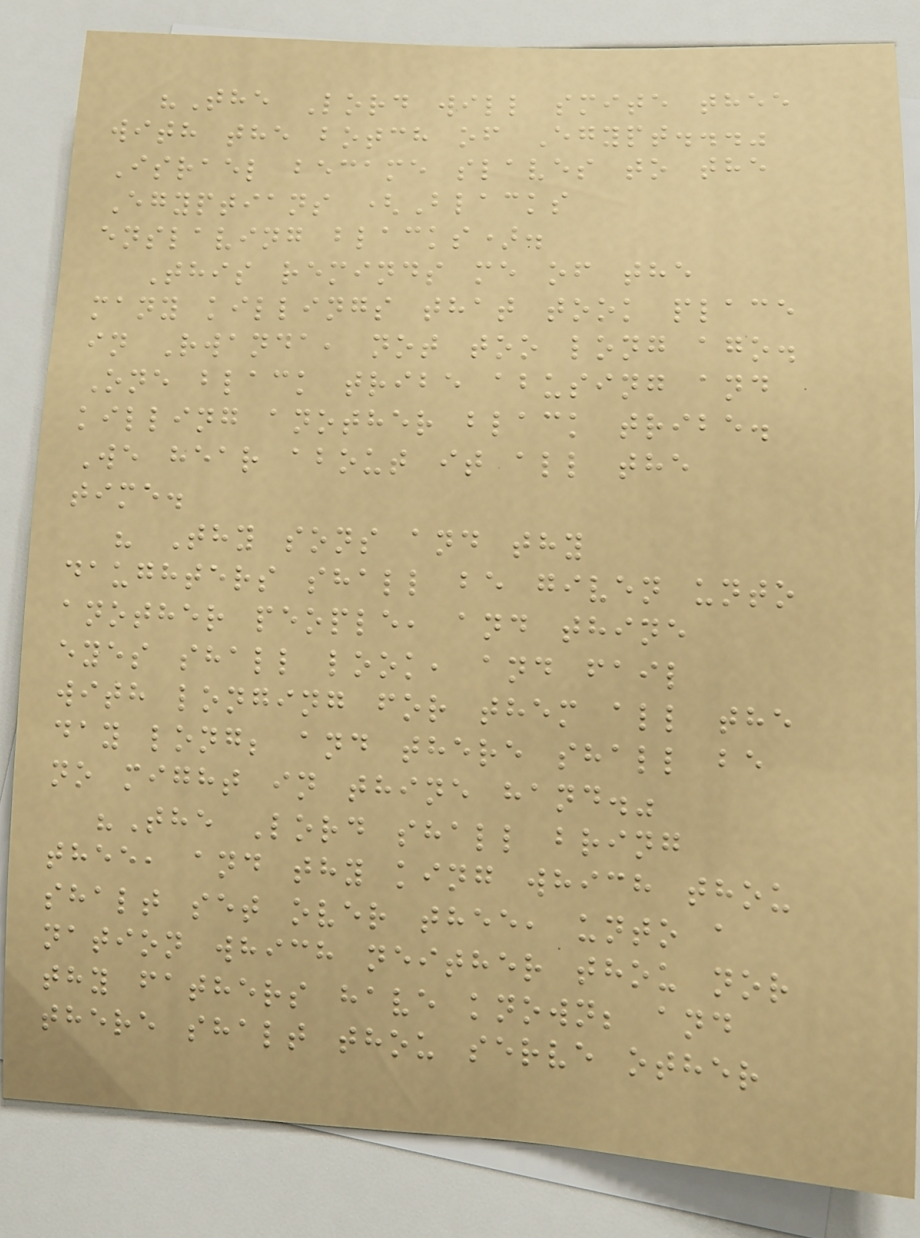"The Lord will smite thee
with the botch of Egypt..."
Israel became slaves to the
Egyptians (Blacks
enslaving blacks).
This reminds me of the
many killings that took place
in Rwanda, not too long ago.
One black tribe abusing and
killing another black tribe.
We hear about it all the
time.
" Thy sons and thy
daughters shall be given unto
another people, and thine
eyes shall look, and fail
with longing for them all the
day long; and there shall be
no might in thine hand."
"The Lord shall bring
thee, and thy king which thou
shalt set over thee, unto a
nation which neither thou nor
thy fathers have known; and
there shalt thou serve other
